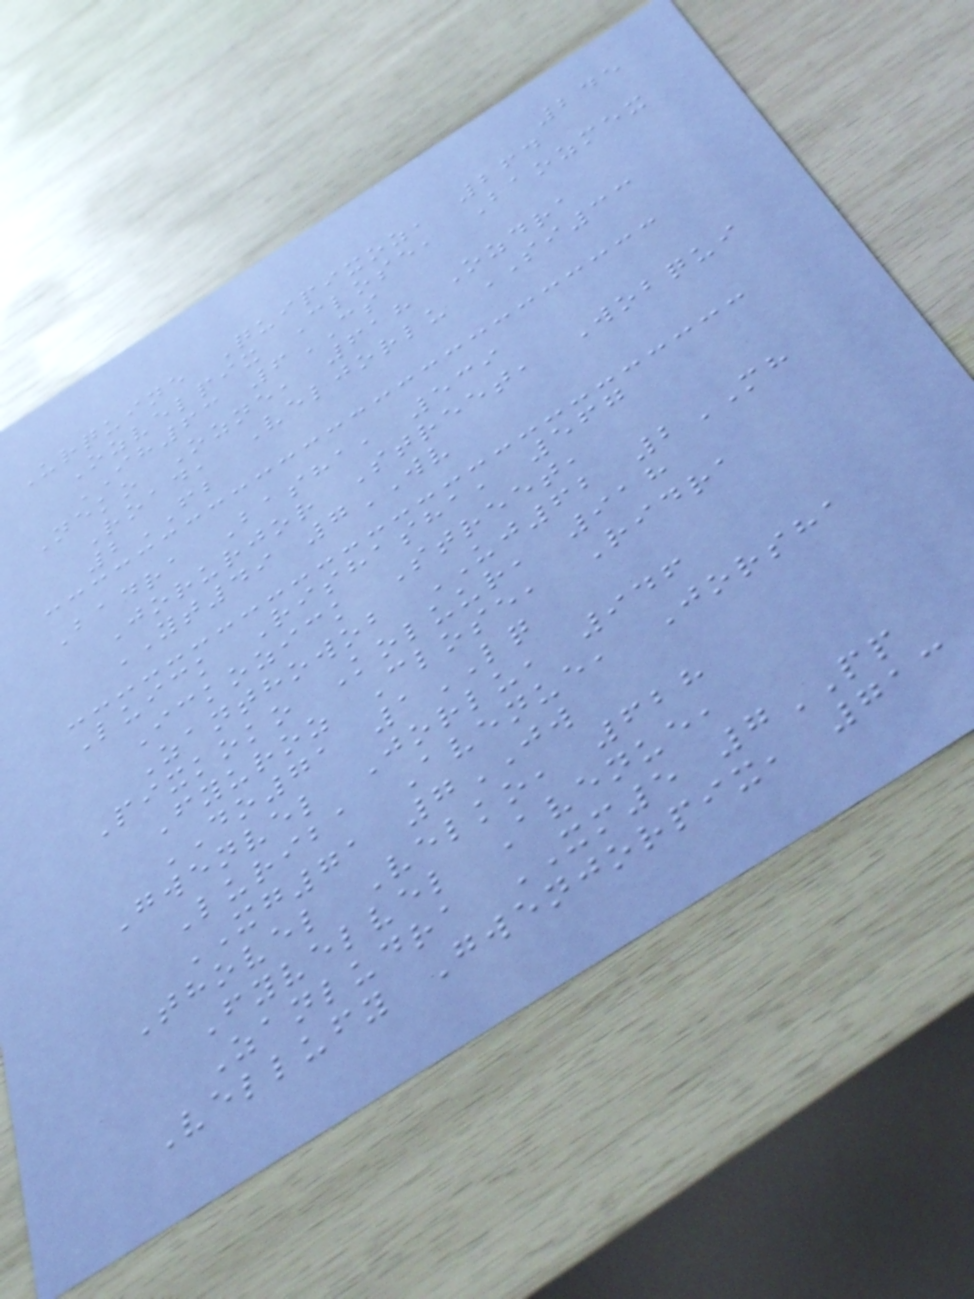245
Urquine Quipixoz, 264
Ozvelpix Close, Baozmex
IH63 6CS
Neko Ozne, 618 Ozdra
Road, Veljorlu SI33
2FB
Badra Basha, 539
Jorurjor Street, Wobqui
YT49 7WV
Luick Rishasha, 567
Ickozick Street,
Zanthowob UJ62 2MH
Pixkoko Koluur, 918
Fyuroz Close, Ridra
DO71 1LQ
Gwenvel Jorlu, 946
Luriba Avenue, Jorsha
XG71 7JW
Thovel Velko, 628
Fyvelvel Avenue,
Zanludra XM5 7PP
Vellufy Gwenjorpix, 713
